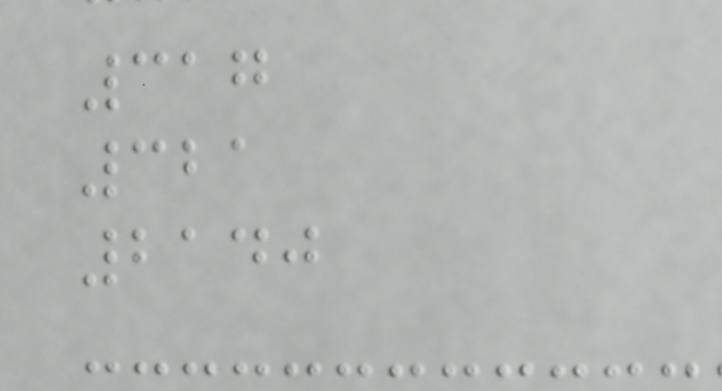317
321
2140
